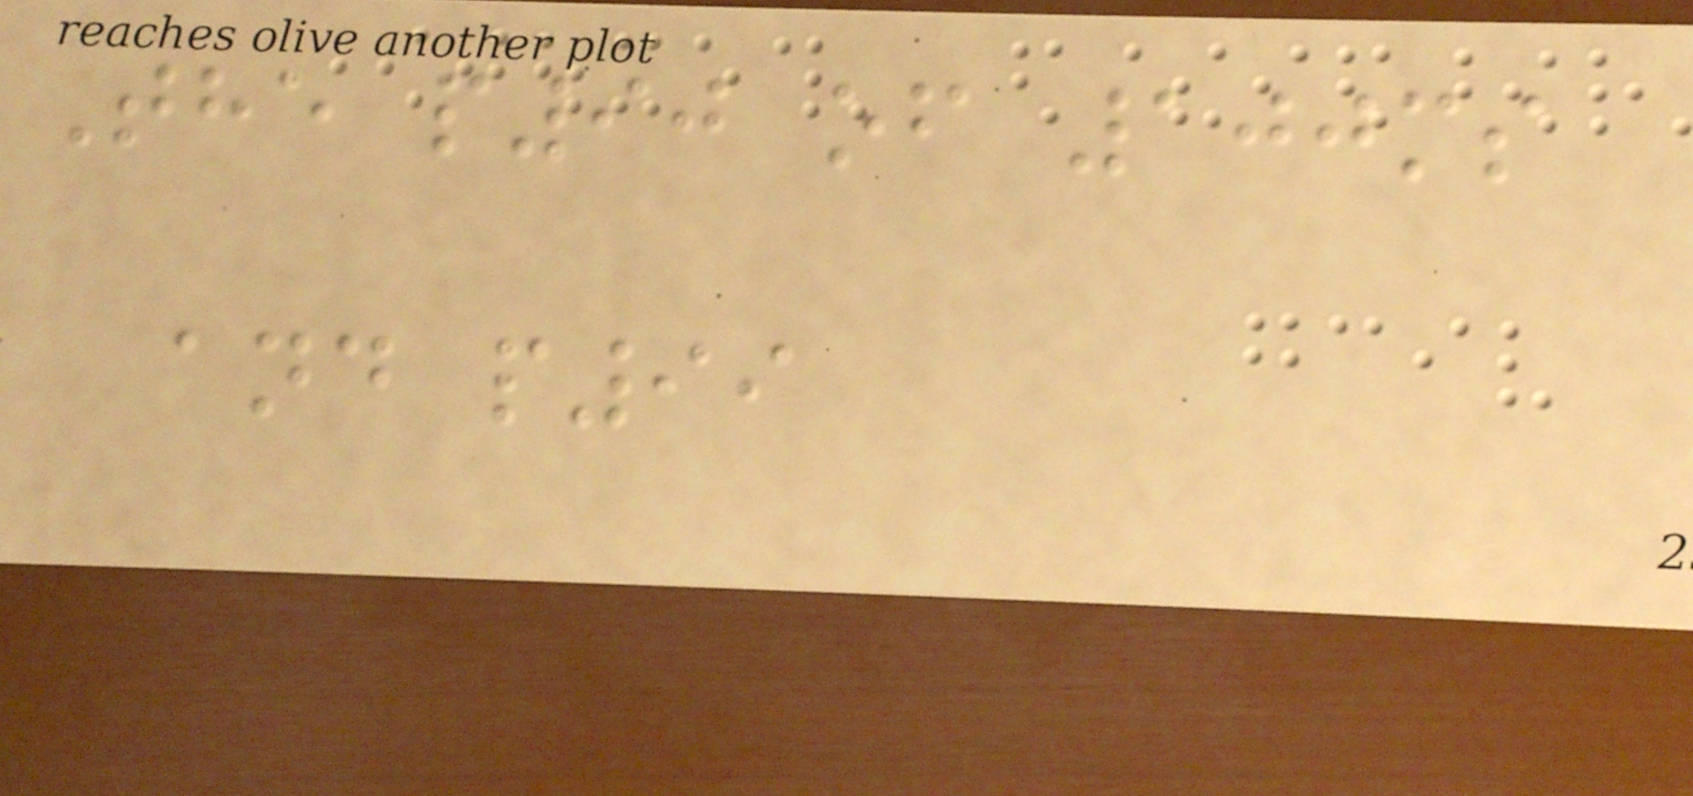The p90 of 100ms
and p99
